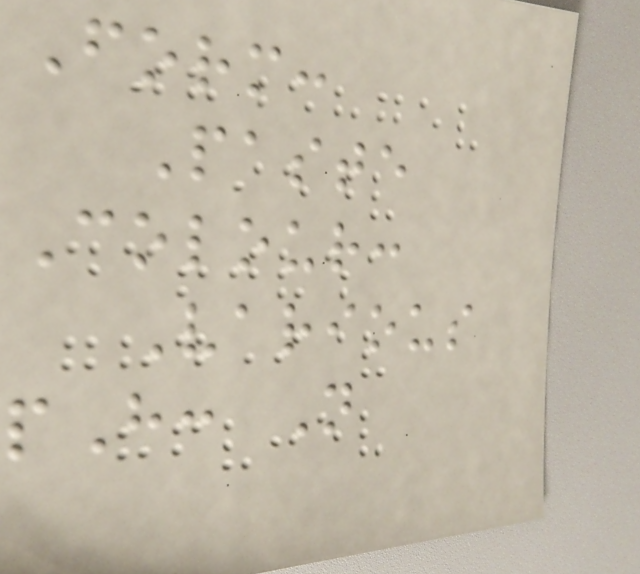Form:
Paste
Colour:
Various
pH: N
